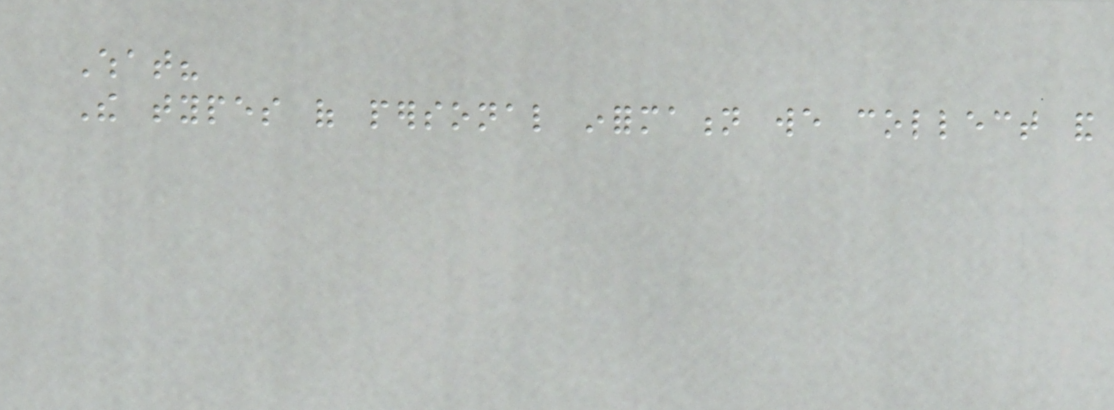What?
The types of personal information we collect and
